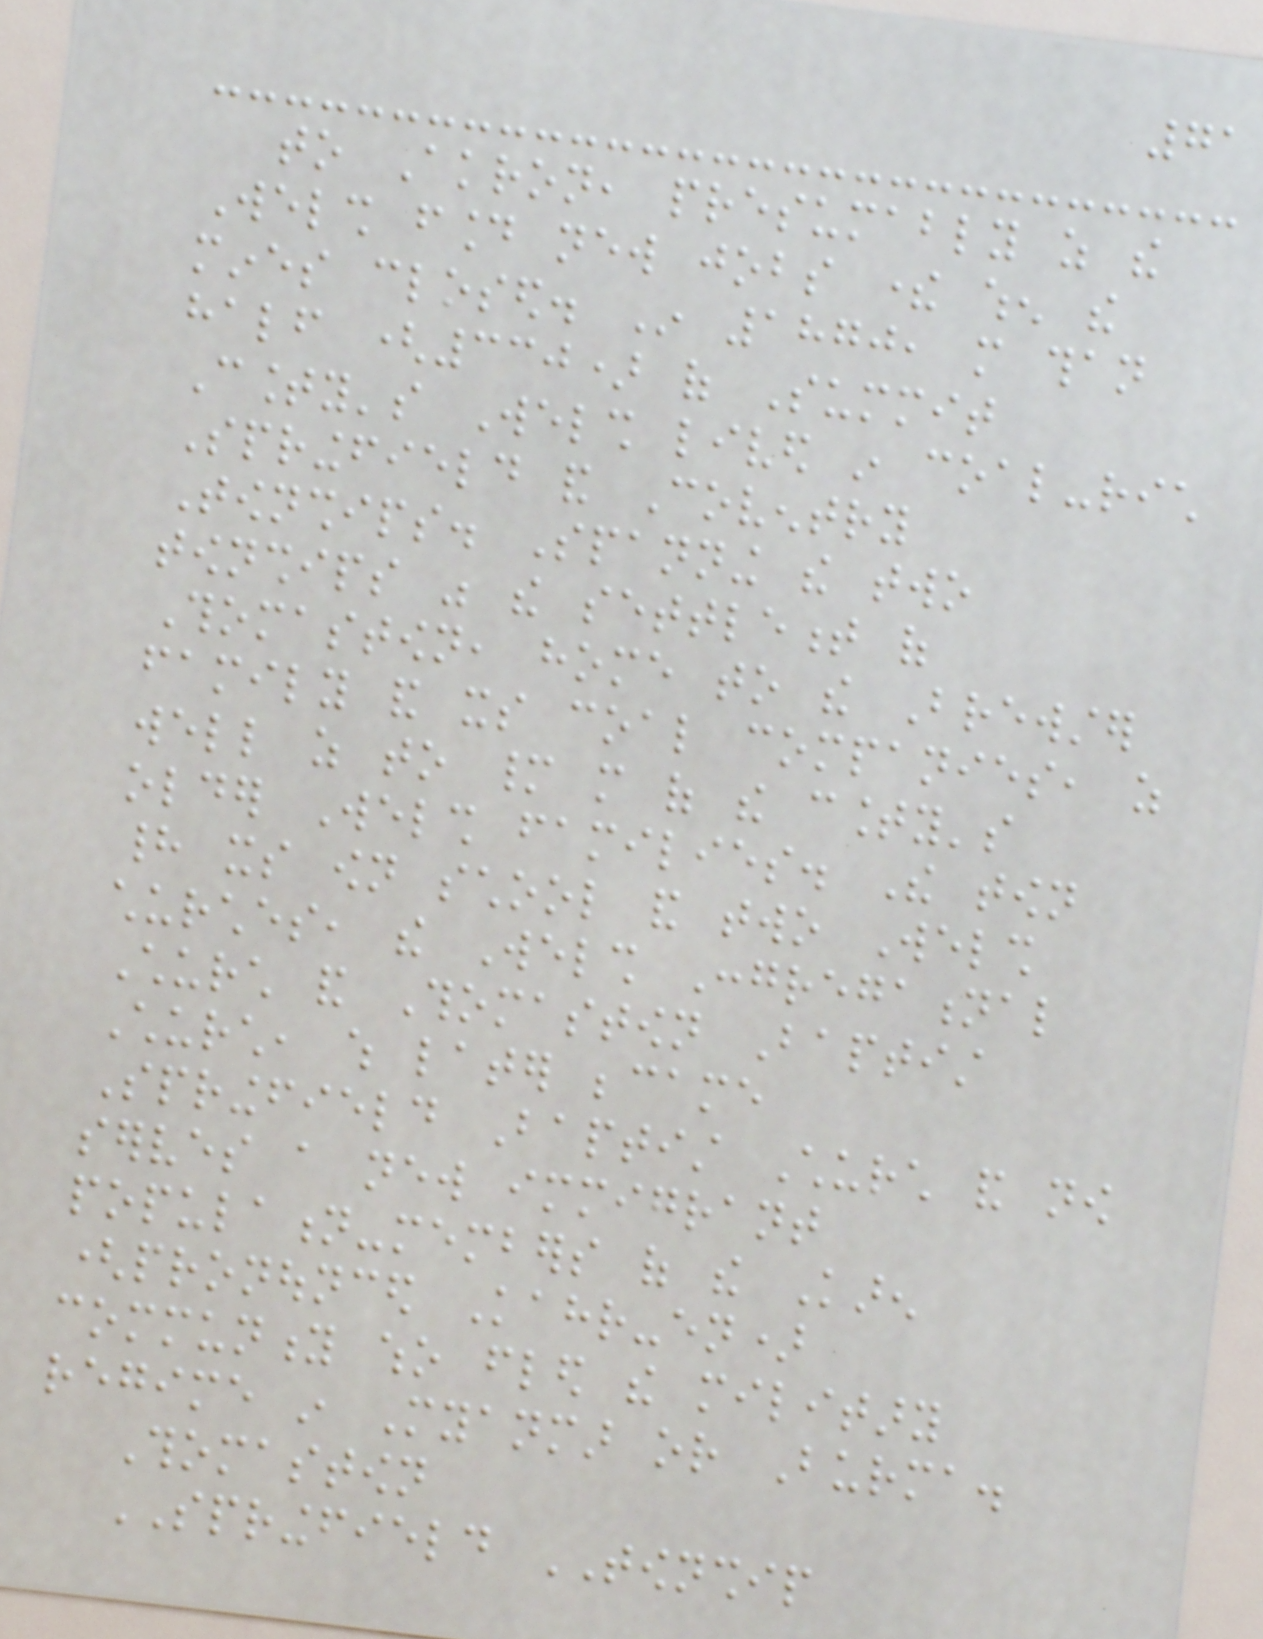71
to Akron, presumably as the
Welsh found new jobs there when the
mines closed. In 1870, more than
half (330) of Summit
County's Welsh lived in coal-rich
Springfield and Coventry
Townships. Spanning the two
townships was the settlement of
Thomastown, home to the Brewster
family and its coal companies, as
well as to many more of the county's
older Welsh families. The town
had its own school and two Welsh
churches, the Welsh Congregational
Church and Thomastown Baptist
Church, which later became
Springfield Baptist Church and now
serves a new immigrant
population-members of the Karen
(pronounced Kahr-en)
community who fled the military
regime in Myanmar or Burma.
Thomastown
SPRINGFIELD TOWNSHIP
